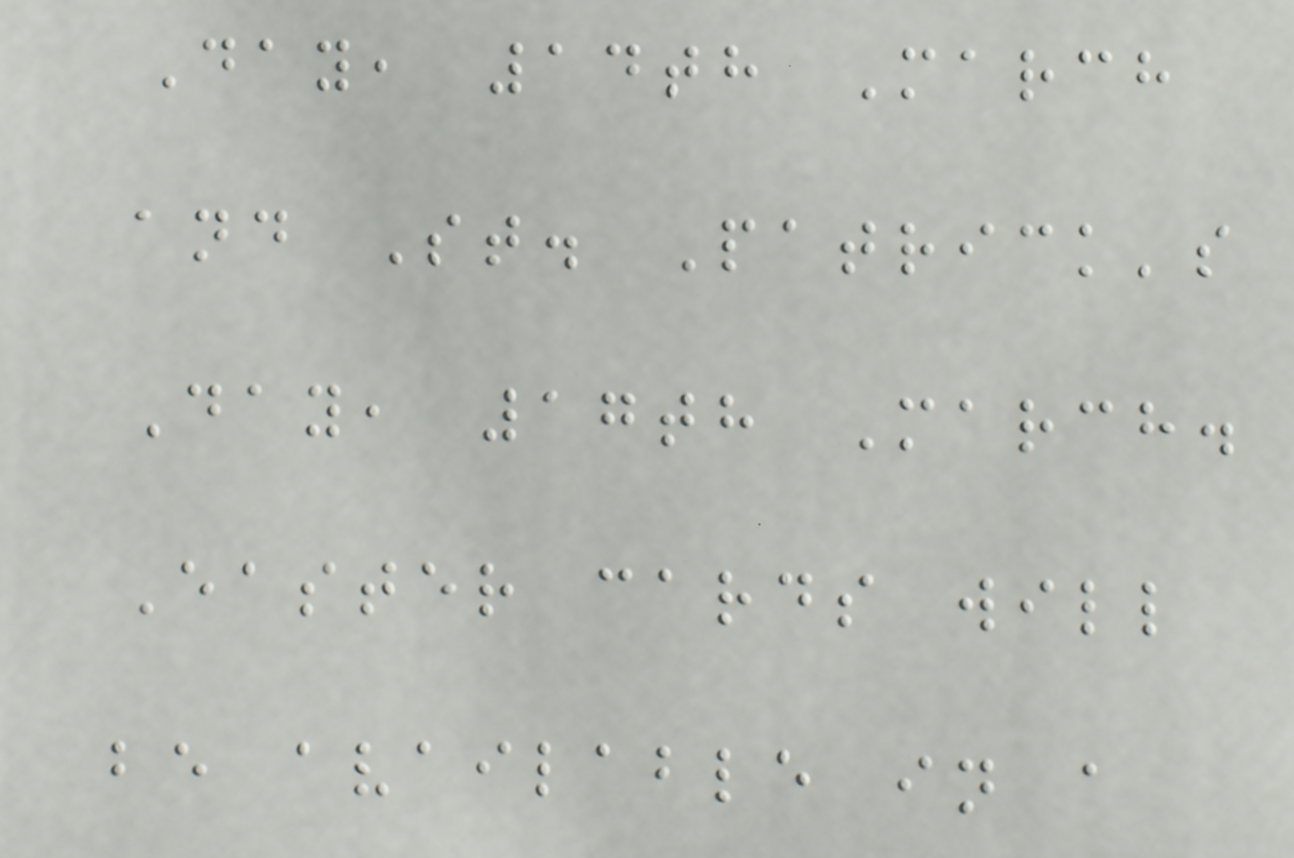Day, 14th March
and St. Patrick's
Day, 17th March.
Easter cards will
be available in a
